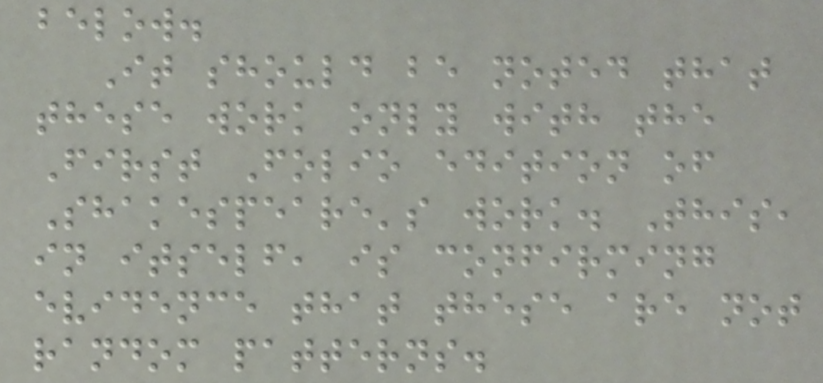below.
It should be noted that
these work only with the
First Folio edition of
Shakespeare's work. This,
in itself, is confirming
evidence that these are not
random patterns.
